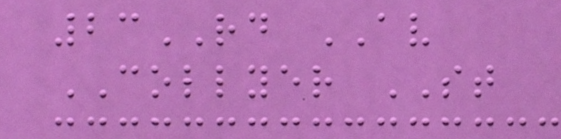23RD AV
COLLYER ST
